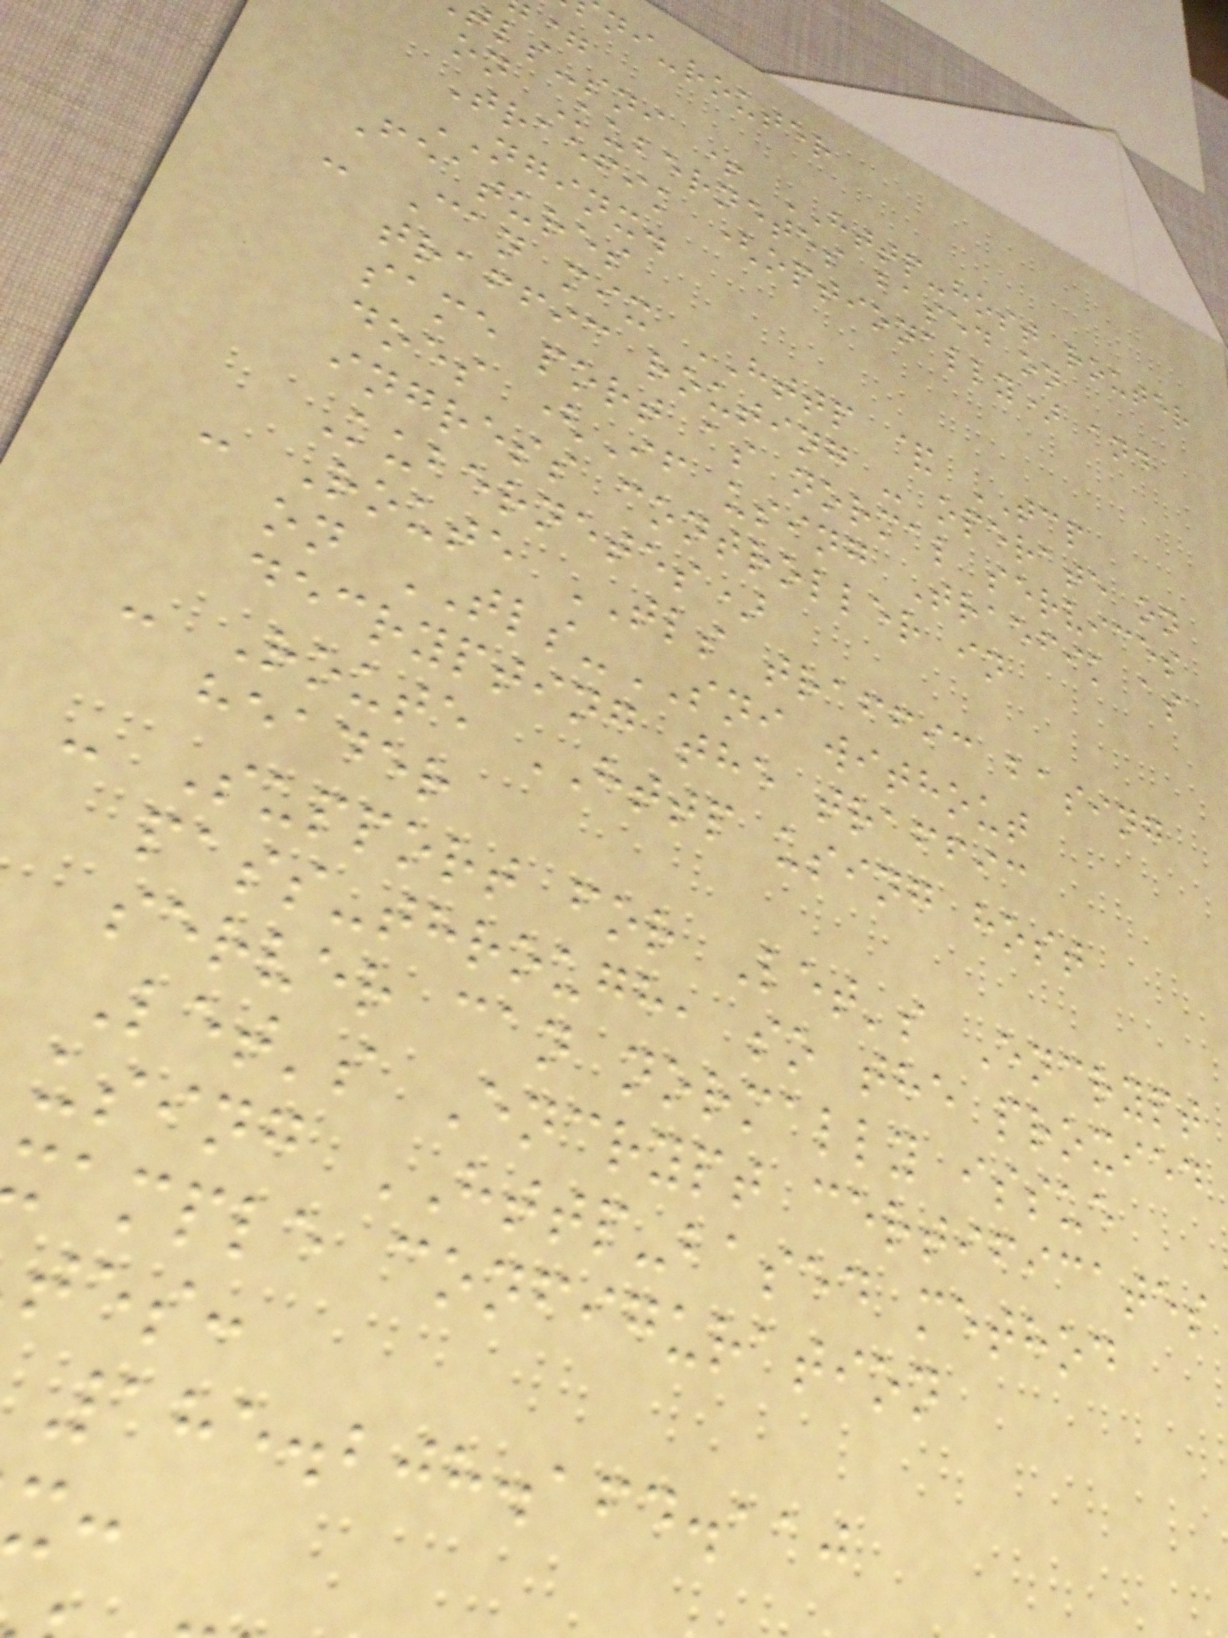ni-router
ls-sni + HTTP-host router
on Kubernetes based on
Traefik (optionally) and
NGINX.
Features
- Can mix HTTP & TCP
traffic routing - operate on
same port as normal services
does (If using Traefik as
ingress controller in
Kubernetes)
- Route TLS traffic basing
on TLS-SNI without
decrypting the traffic
- Route HTTP using host
header
- Support for Let's Encrypt
pass-through, so the proxied
server can normally issue
Let's Encrypt certificates
using HTTP-based method
ample configuration
tes:
185.208.164.110
